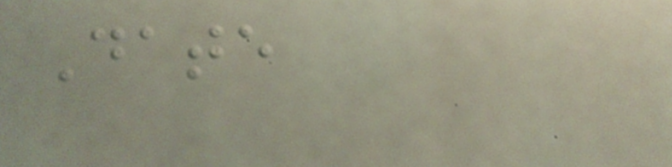Date
